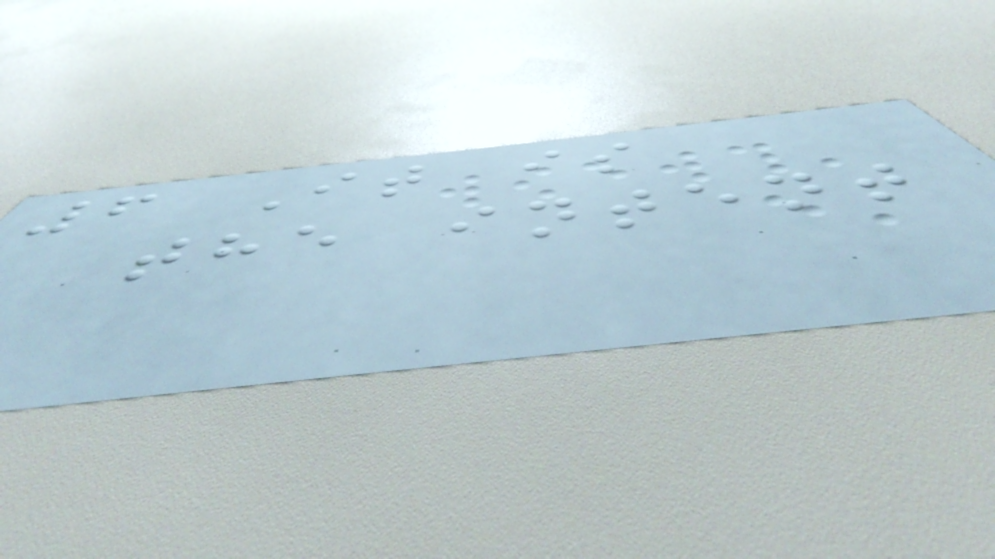6 It is
the intent
